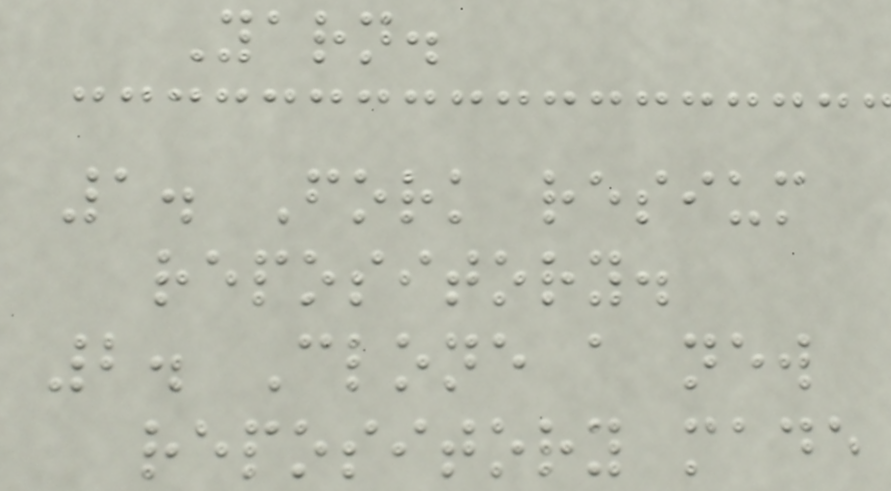Yarn.
1. Fork resium
repository.
2. Clone a new
repository made
